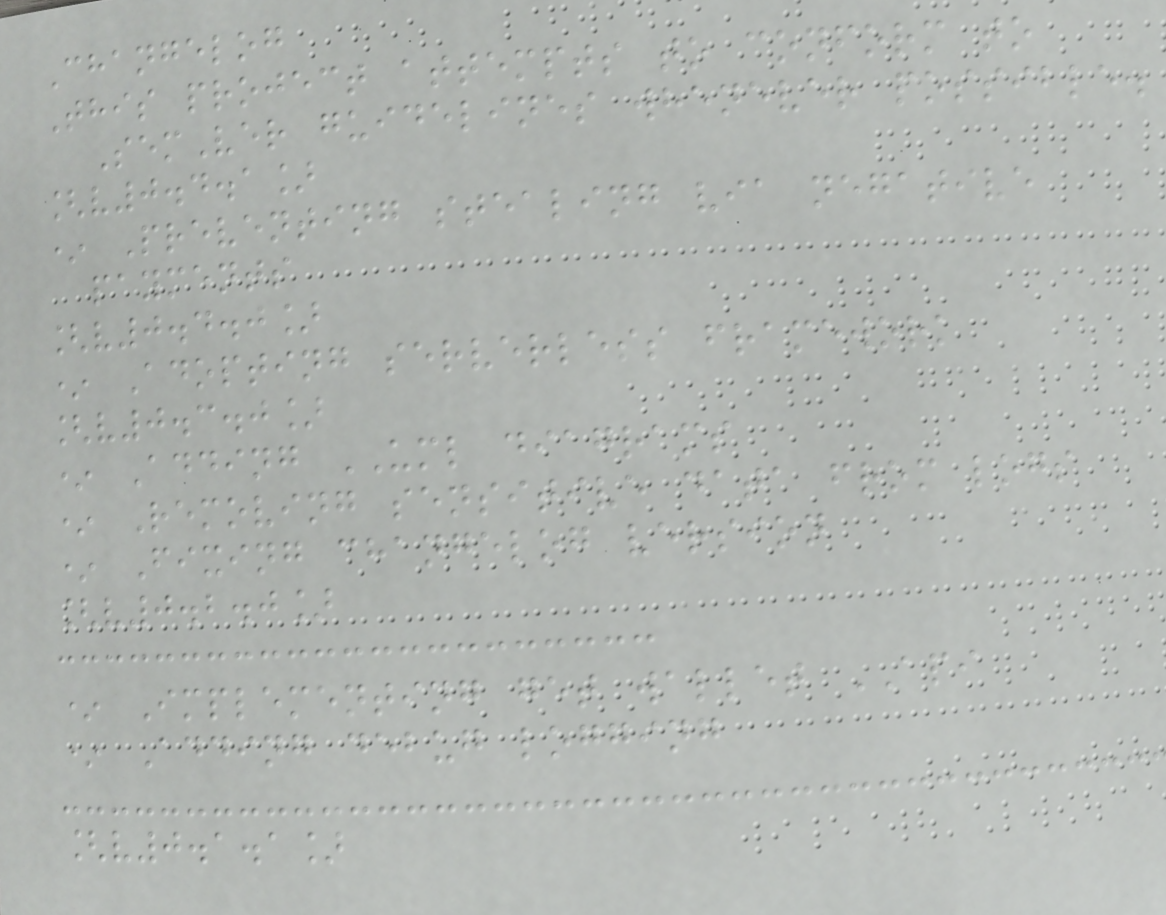Changelog
This project attempts to conform to
SemVer guidelines whenever possible.
[v0.4.1]
* Preventing stealing via negative
payments
[v0.4.0]
* Adopting serverless framework
[v0.3.0]
* Adding UML diagrams
* Removing sensitive data from logs
* Fixing changelog version
[v0.2.0]
* Implementing get wallet API
* Adding debug logging
[v0.1.1]
